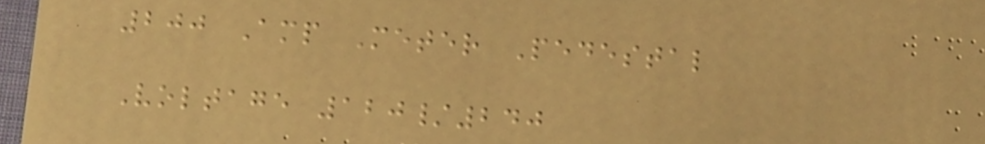200 Amp Meter Pedestal
Voltage 120/240
